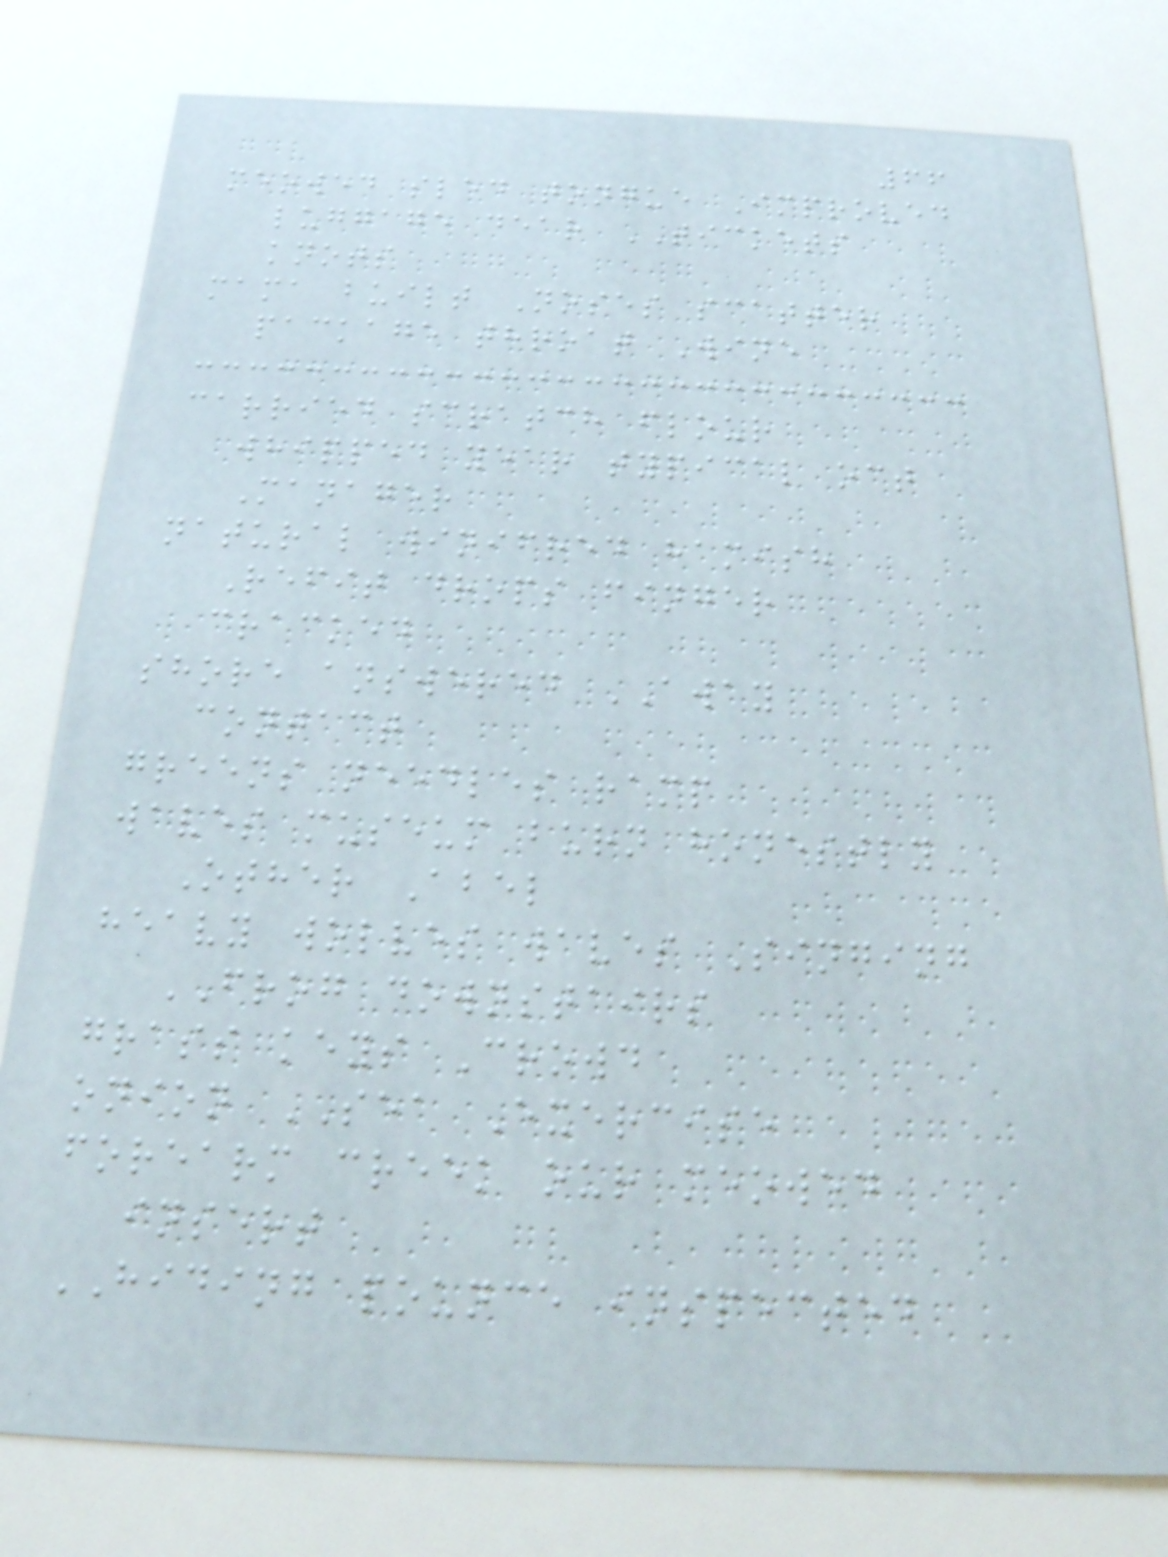66
meowed sled tongue Improved
luggage dear TICKETS
knots
mama built Noses scatter
package throat Wine
carried scratch flour
whipped year typical oct
Manager
natural winifred hamish
Refit drops finger
cracked
shore answered AWAY
contact
greens needles ramp
waves museum burn honestly
Other Abel
heavy wolves waves Singing
FROG downstairs
grass keys Crowd
onion SEA Exercise
forearm creek our meowed
insert
HIDING pounce inspected
